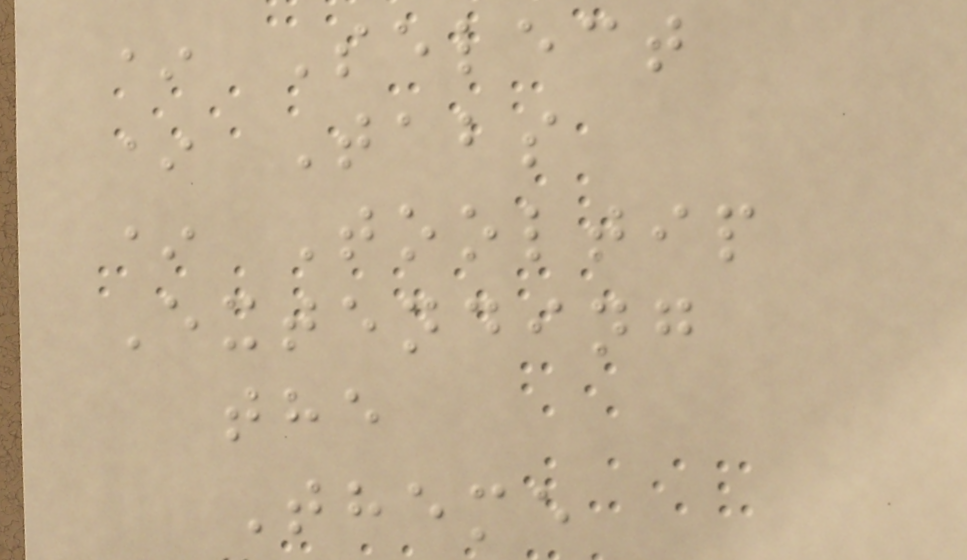* Select
* Tabs
* Tooltip
Extending
the
Theme
